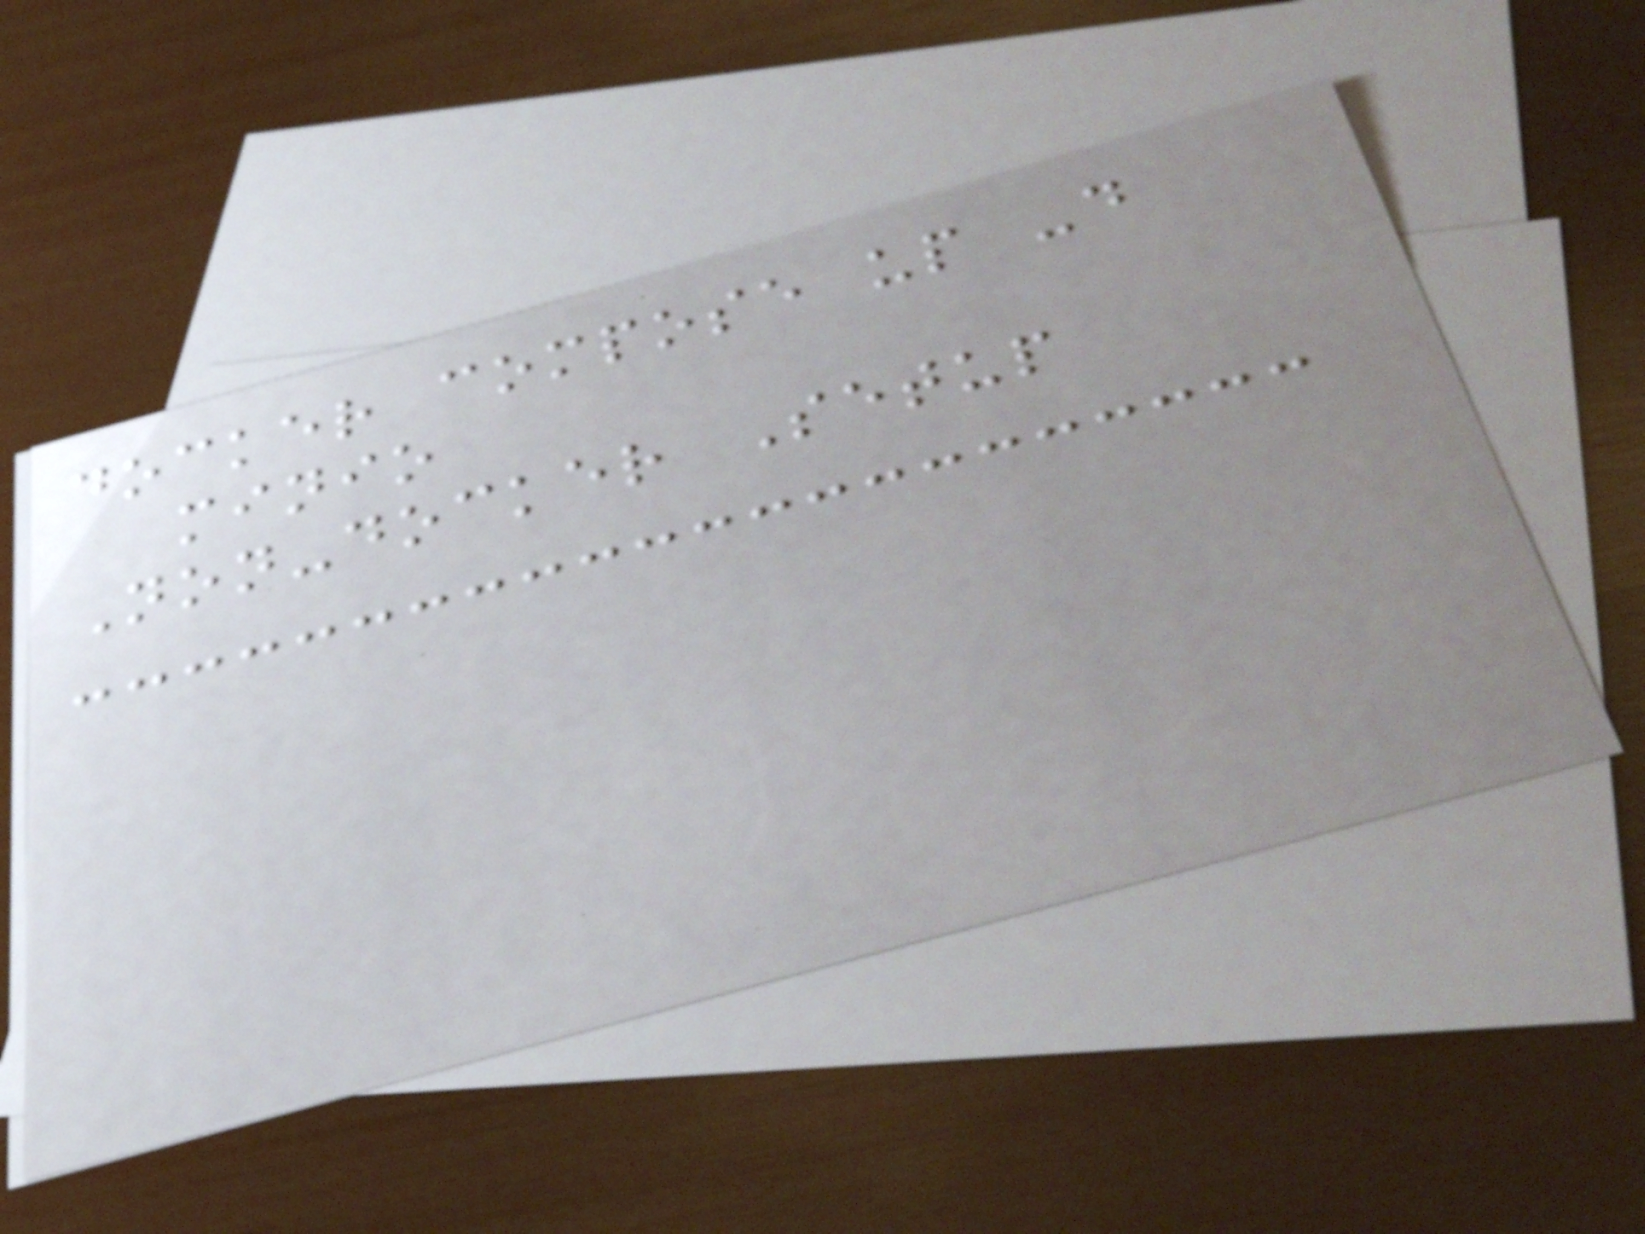docker compose up -d
minio
Non-docker Setup
